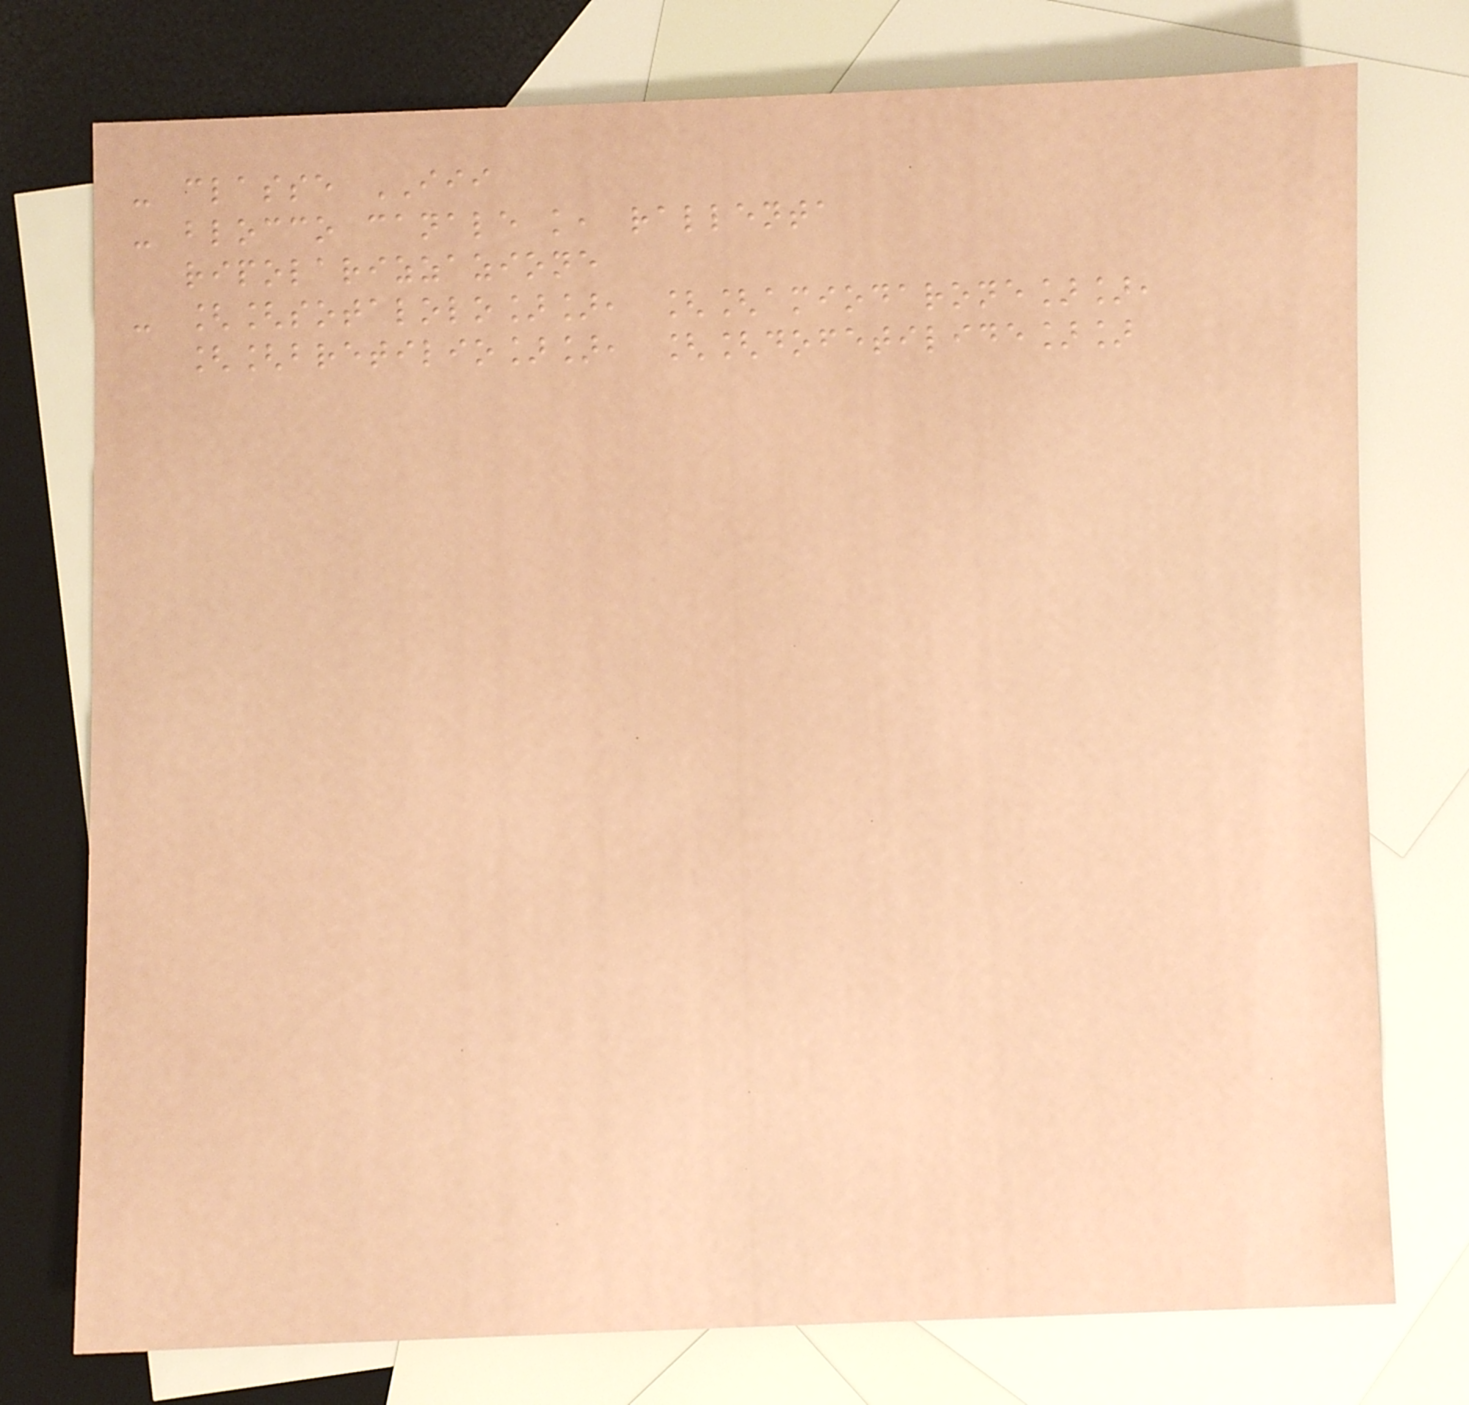- classe III
- blocco canale k, rallenta
ripolarizzazione
- [[sotalolo]], [[amiodarone]],
[[bretilio]], [[dofetilide]]
